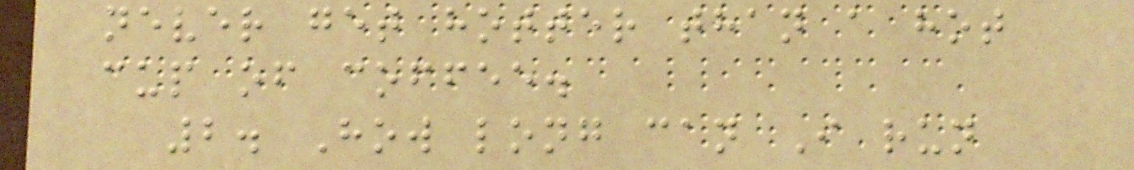never get hotter than a hot
cup of coffee.
2. How long can I run
